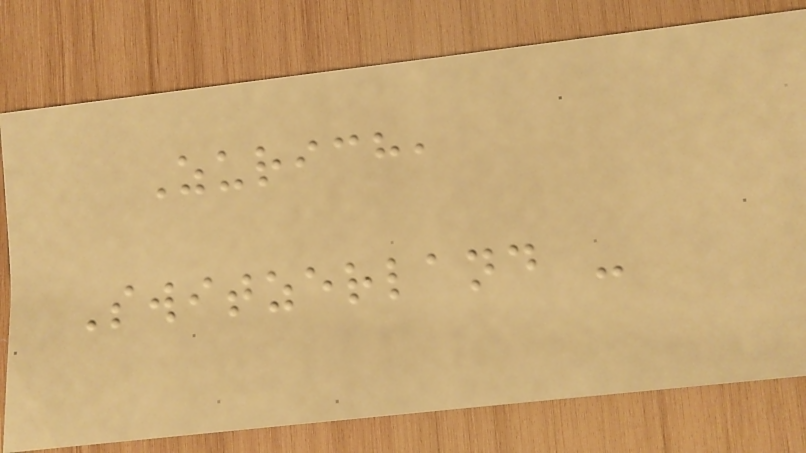Zurich,
Switzerland -
